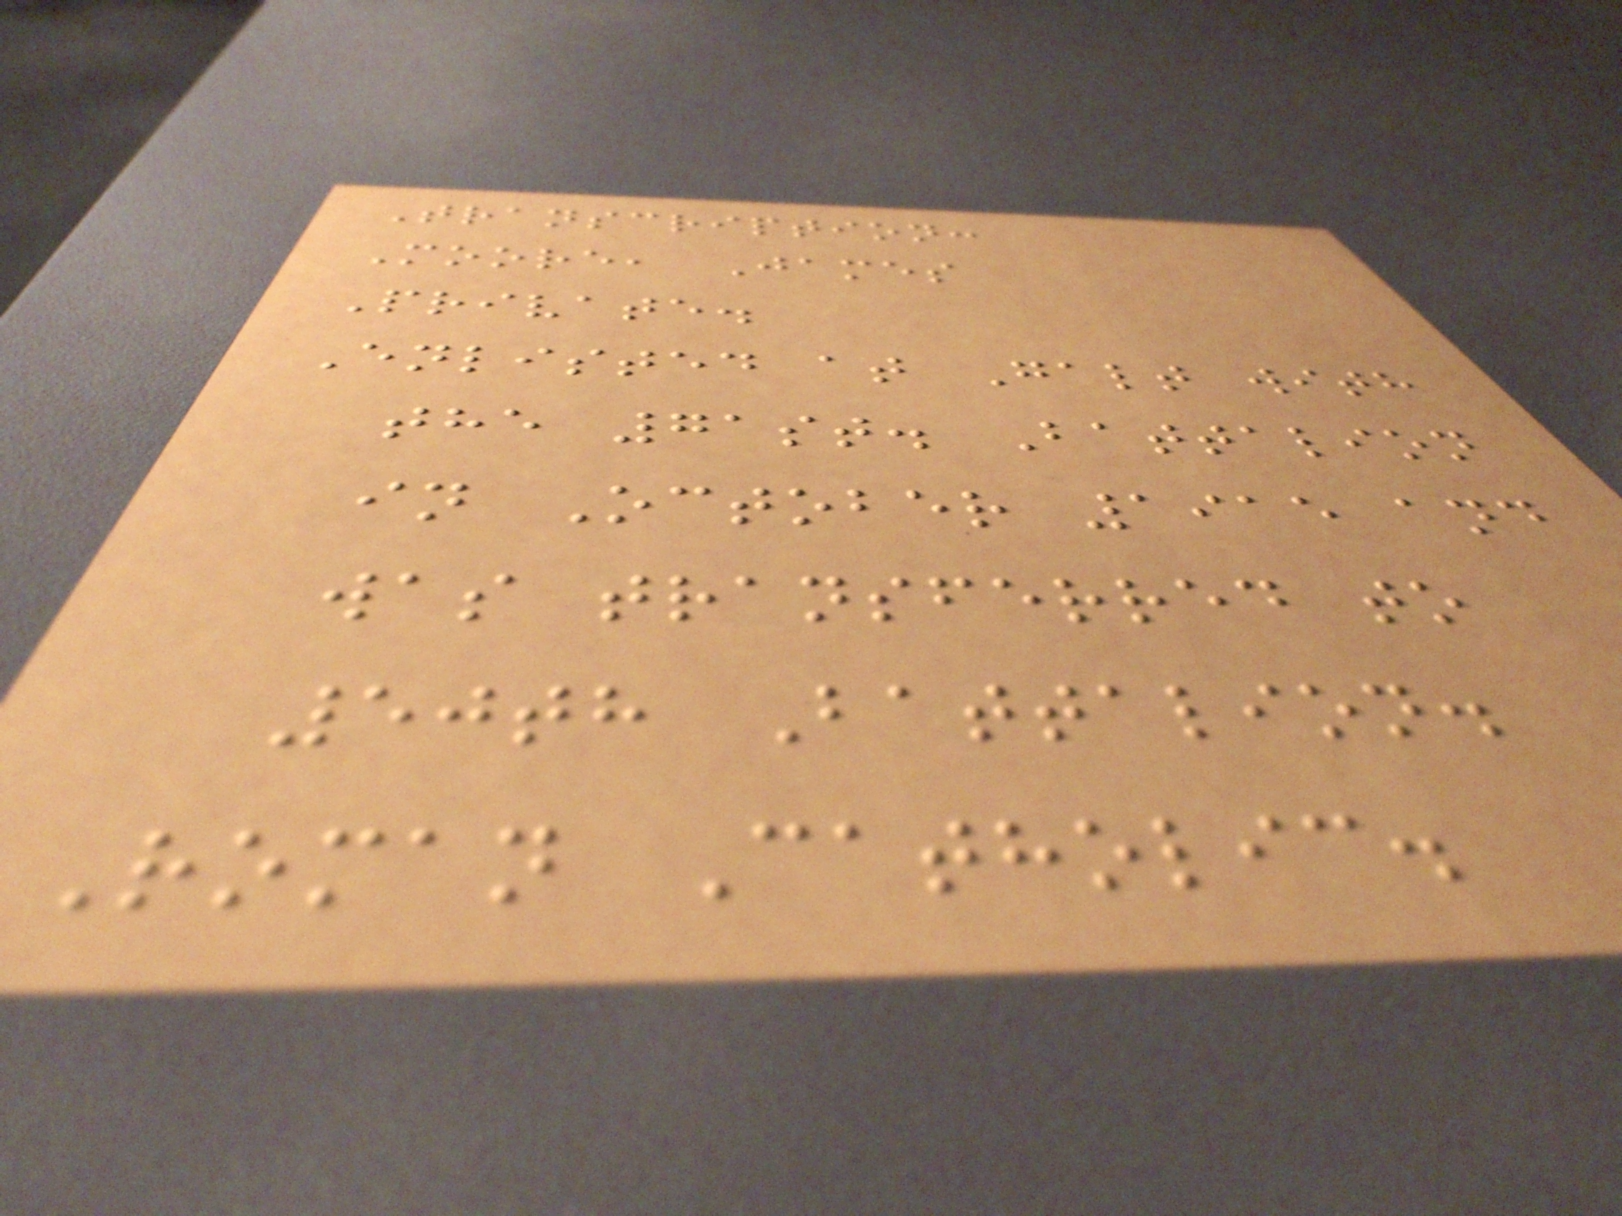Transcription:
Moore, James
Private.
Enlisted at Galt with
the 71st. Battalion
in October 1915 and
was transferred to
50th Battalion.
Roman Catholic.
